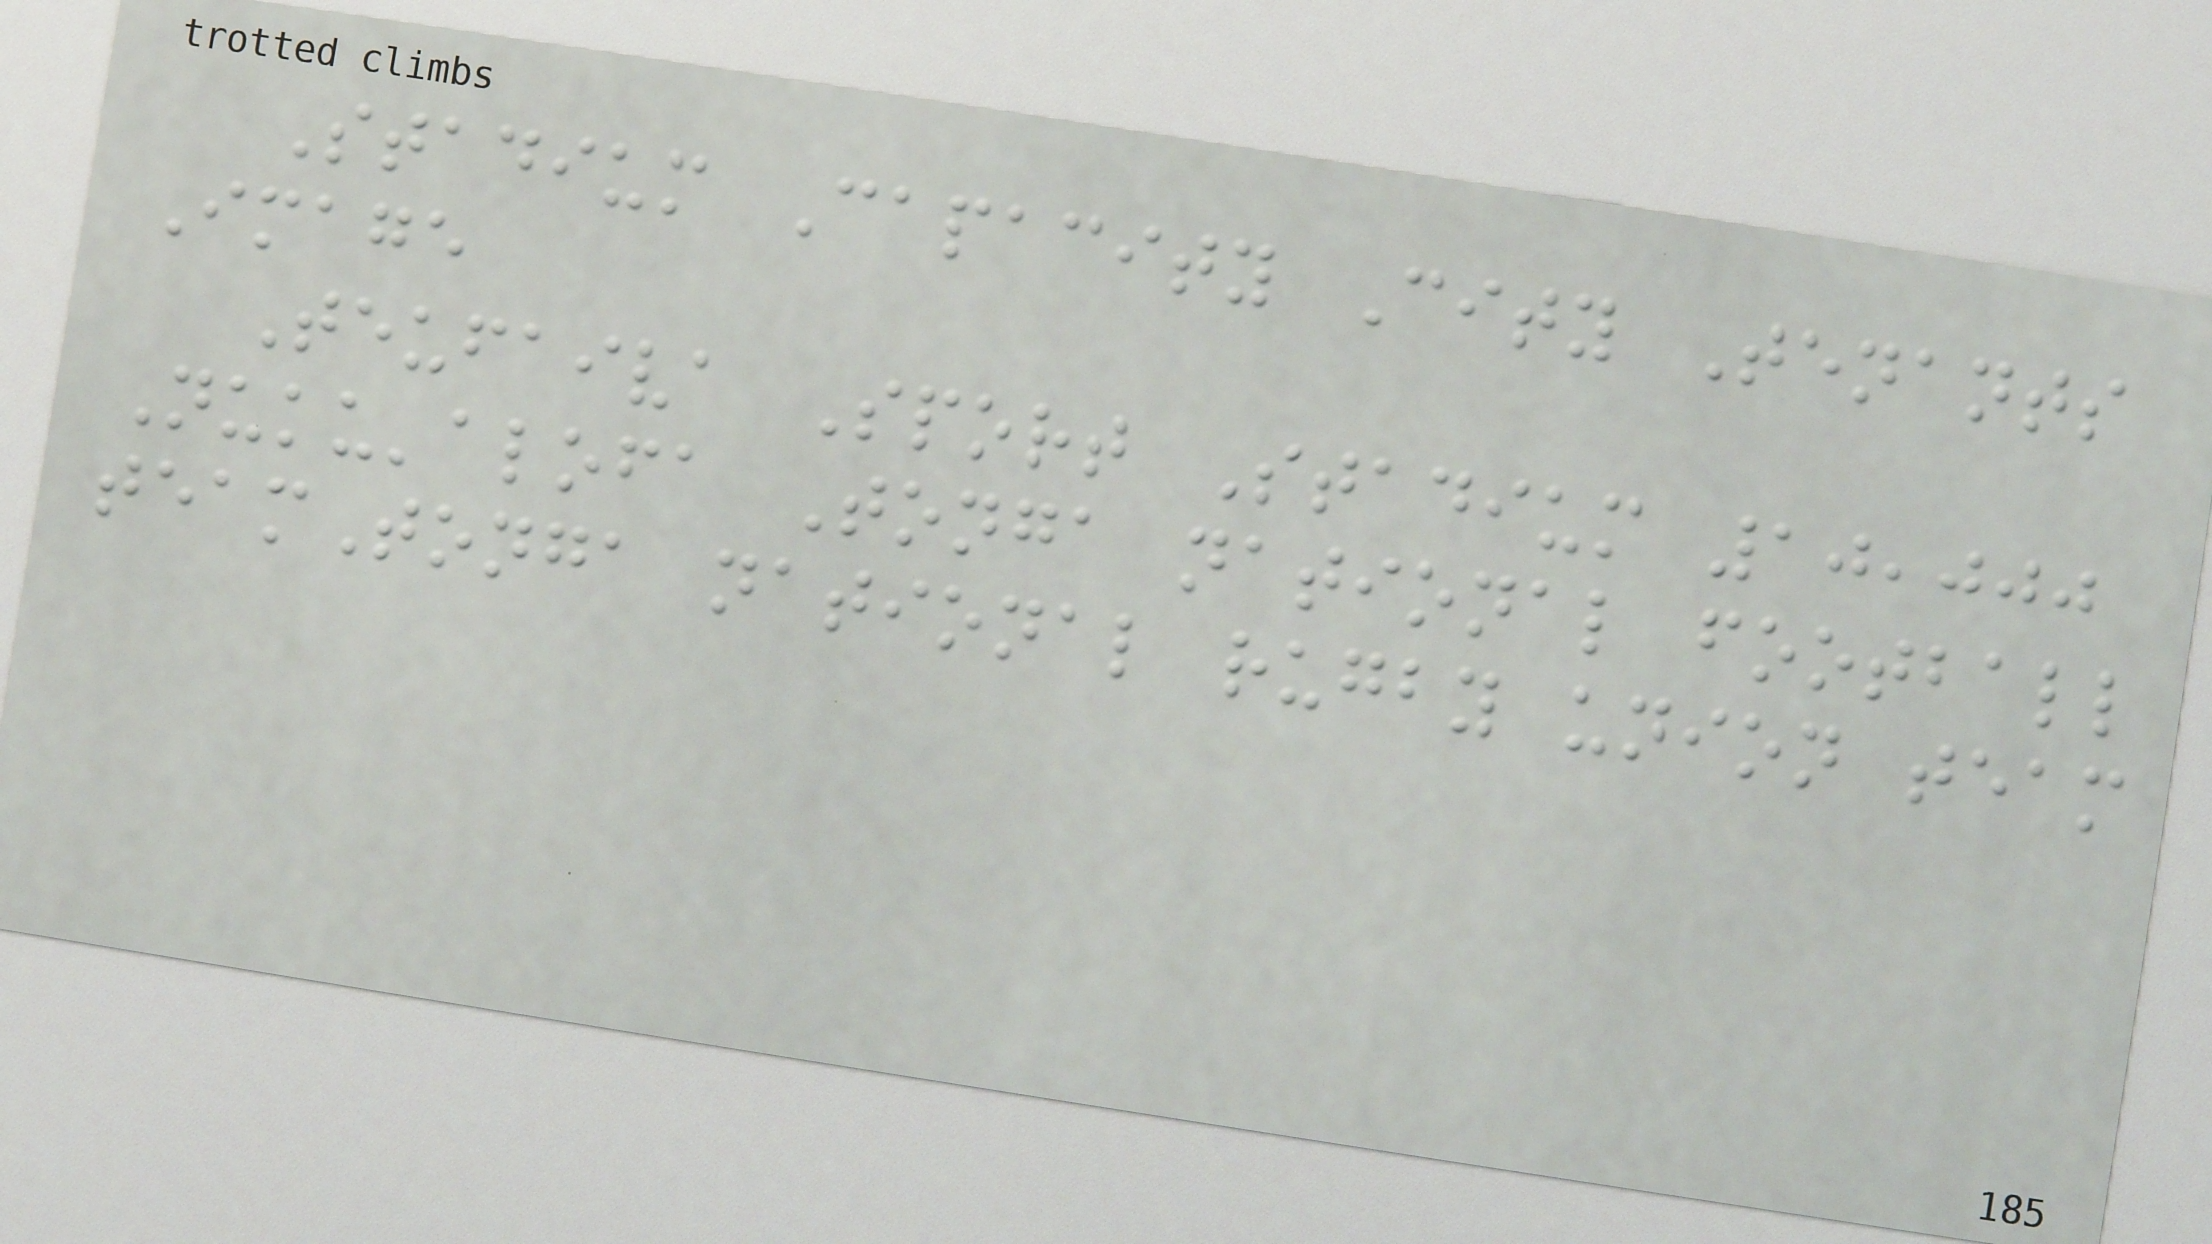Stadium Capacity City Tenants
Image
Teufaiva Sport Stadium 10,000
Nuku'alofa Tonga national football
teamTonga national rugby union team
